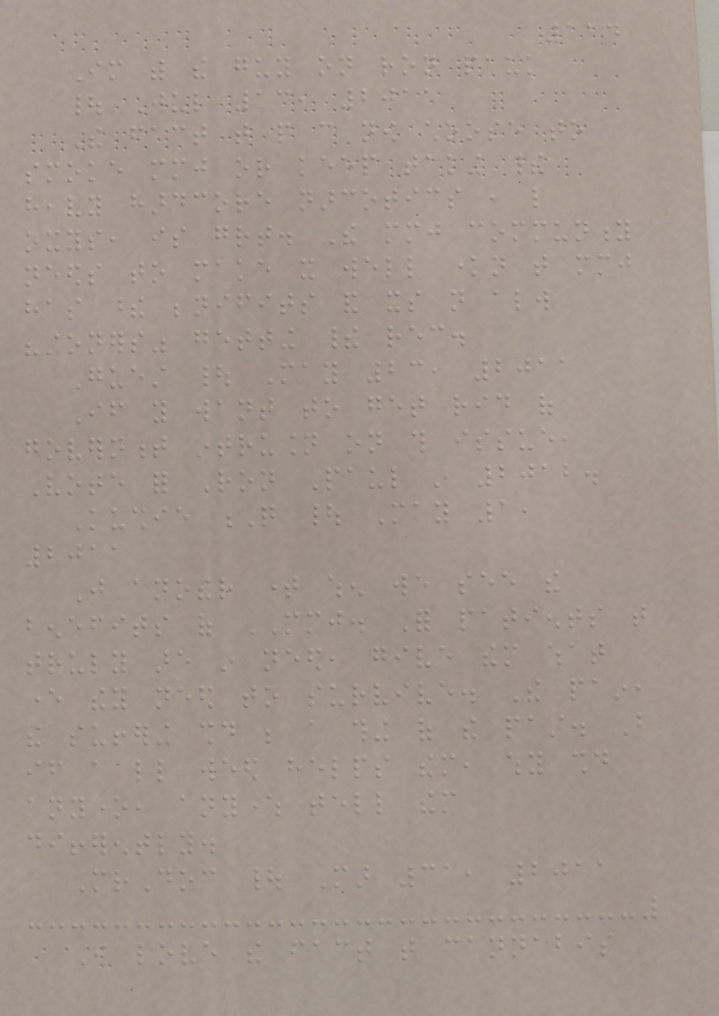114
Im with the guy on ron pauk
| Jul 13, 2011
The fact that people can now choose to
smoke mmj or keep taking their
heavy hardcore narcotics , like
oxys, is great. The mmj community
needs to make it well known that mmj
has these benifits and its not always
"stoners" getting their rec.
Guest | May 23, 2011
If you want to get rid of
government intrusion on this issue,
Vote for Ron Paul in 2012.
Kushie Q | May 1,
2011
Just another time when we see the
benefits of MMJ. For patients that
truly are in need, give them what
ever they need to survive. The pain,
the suffering should be a thing of the past. But
if a little weed helps them, why should
anyone, anywhere tell them
differently.
MrDoc | Mar 31, 2011
I love the fact that cannabis
